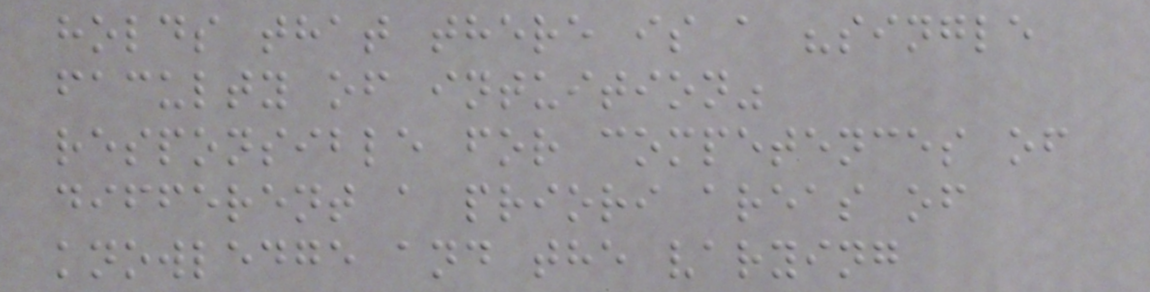holds that there is a "single
faculty of intuition"
responsible for competences of
different a priori areas of
knowledge and the varying
